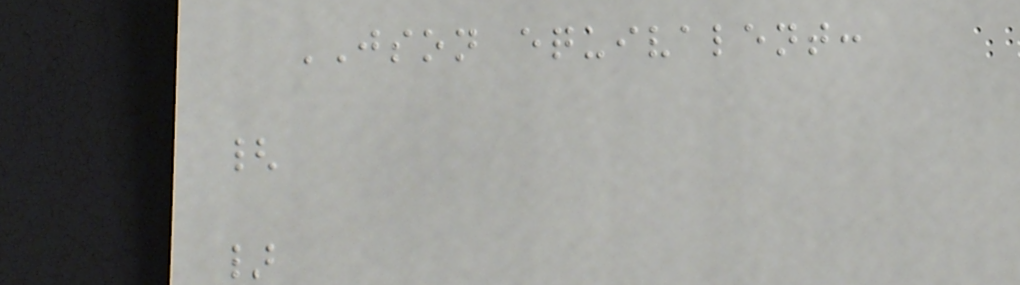JSON equivalent:
{
}
